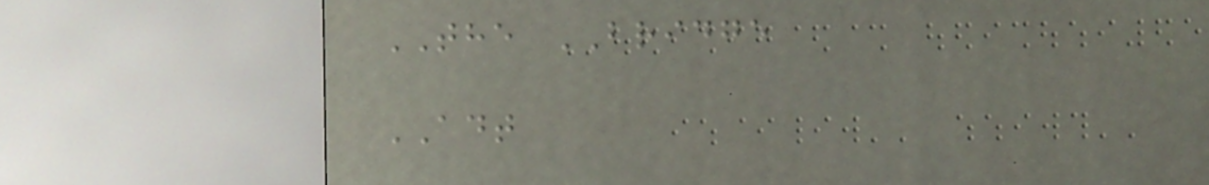THE BRIDGE
ADT
